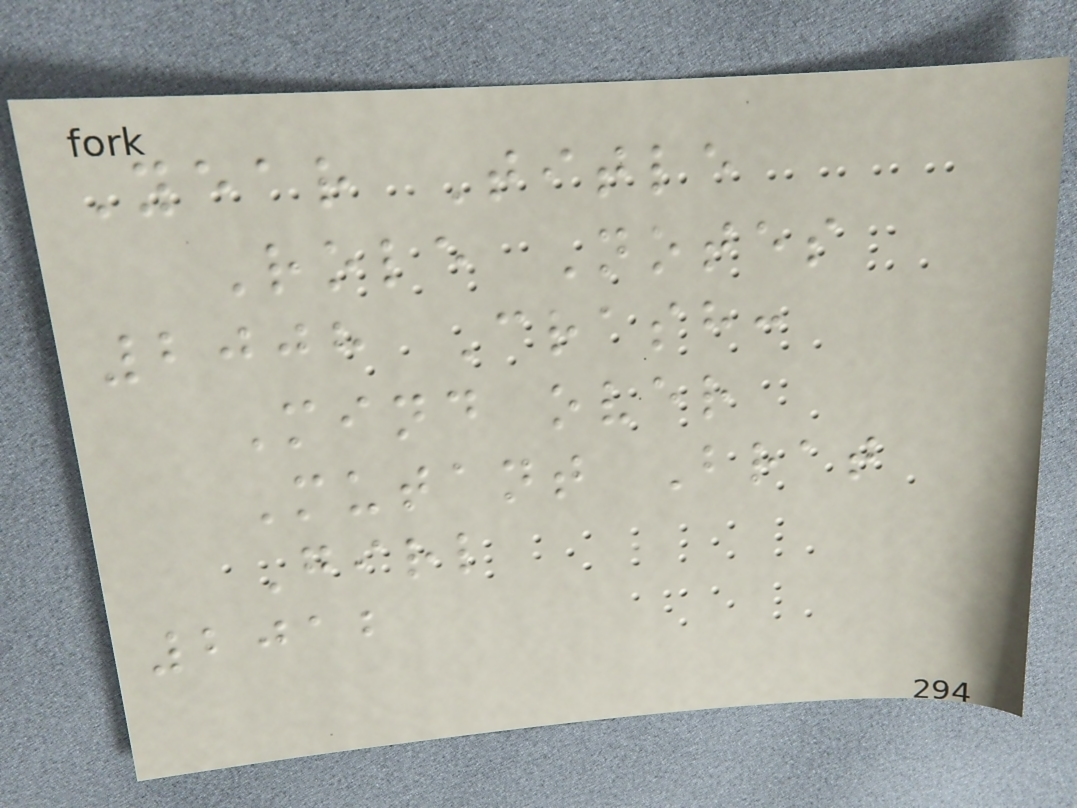Year Title
Role Notes
2008 Crash:
Mind over
Mutant Brat
Girl
2012
